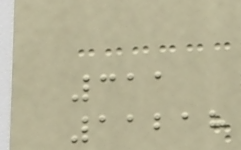311
11218
